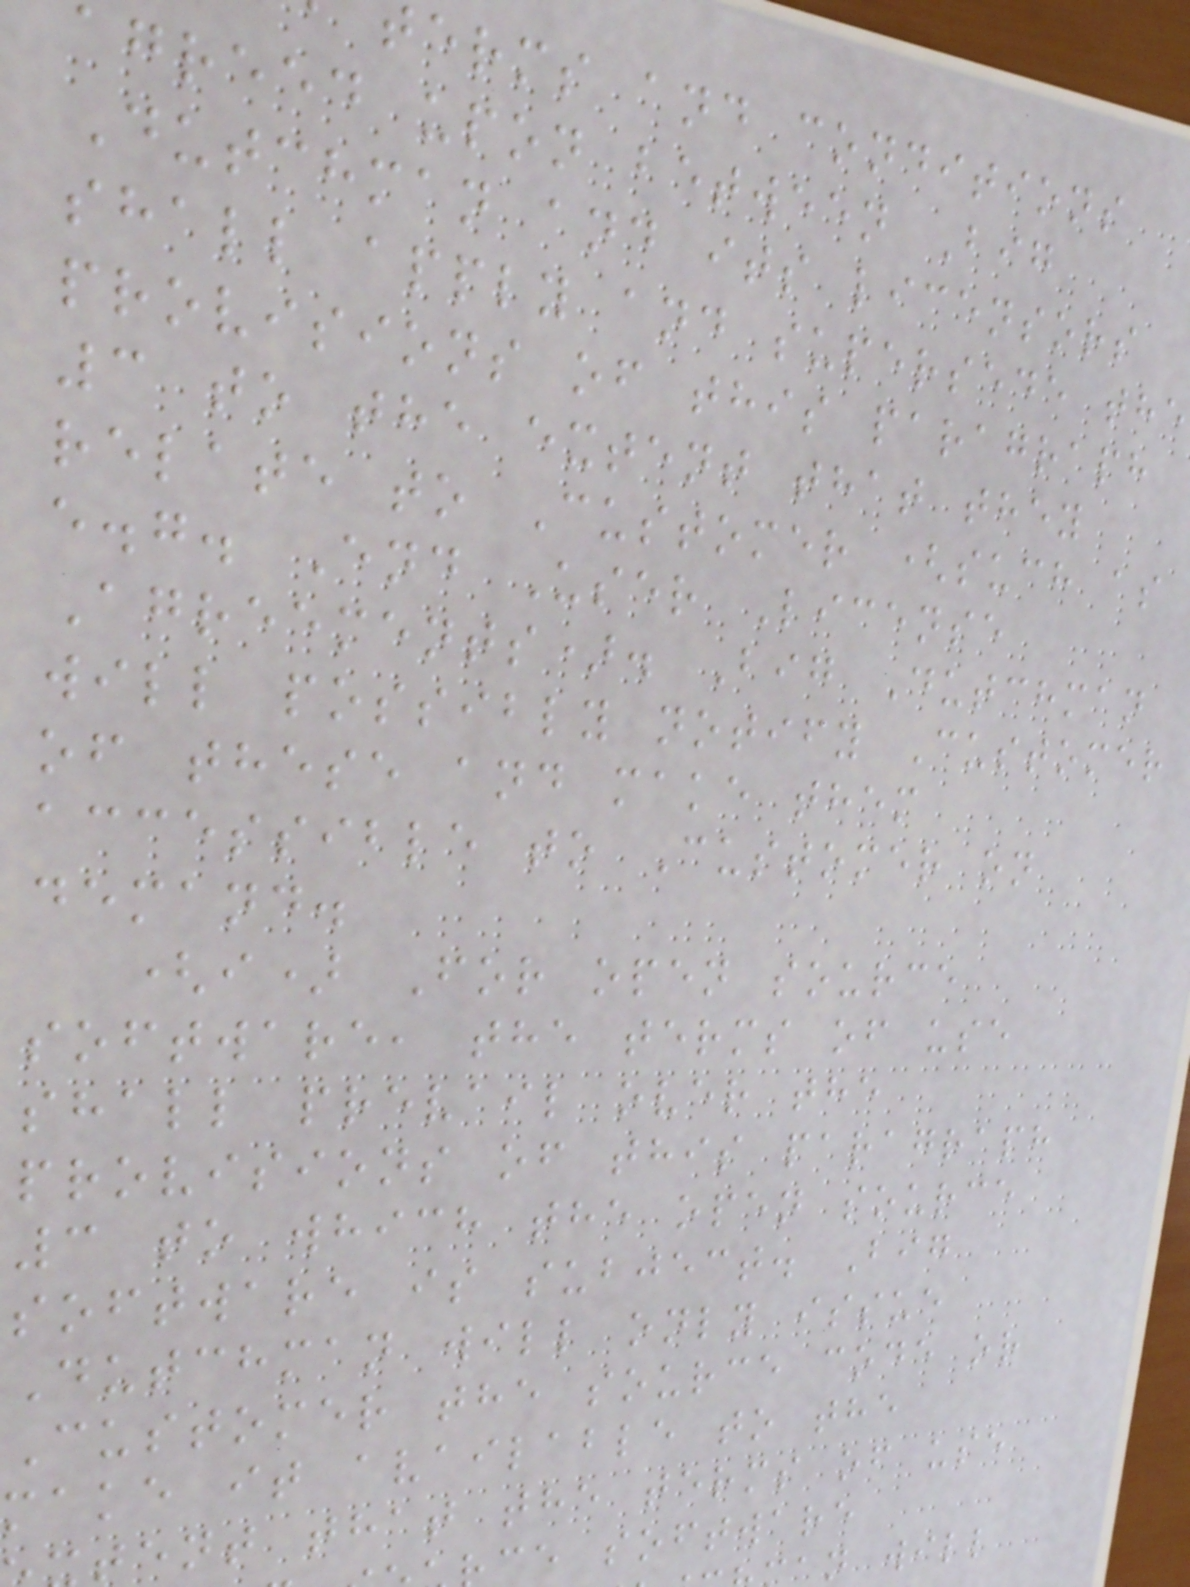erms and conditions
agreed upon between Big
Dutchman and its licensors
shall apply and supersede the
provisions of this paragraph
3 to the extent that they
relate to Customer (such as
e.g. End User License
Agreements). Big Dutchman
will possibly notify Customer
of these and make them
accessible to Customer on
demand.
(i) For open source
software, the terms of use
shall prevail over the
provisions of this paragraph
3 to which the open source
software is subject. Big
Dutchman will only issue
Customer the source code or
make it available to the
tent that the terms of use
ce software
